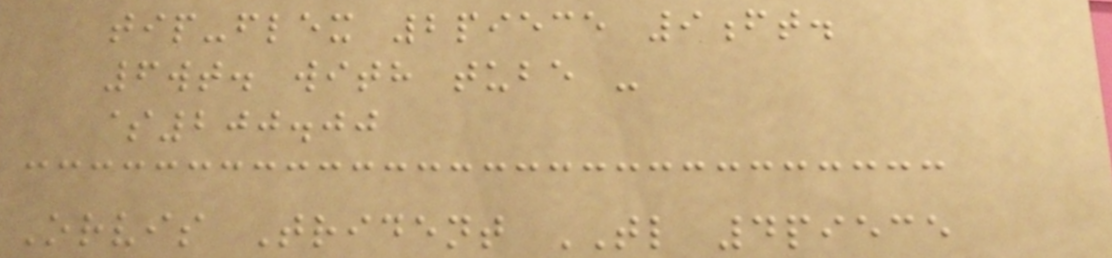tip-flex 2piece 9ft.
6wt. with tube -
$200.00
Orvis Trident TL 4piece
